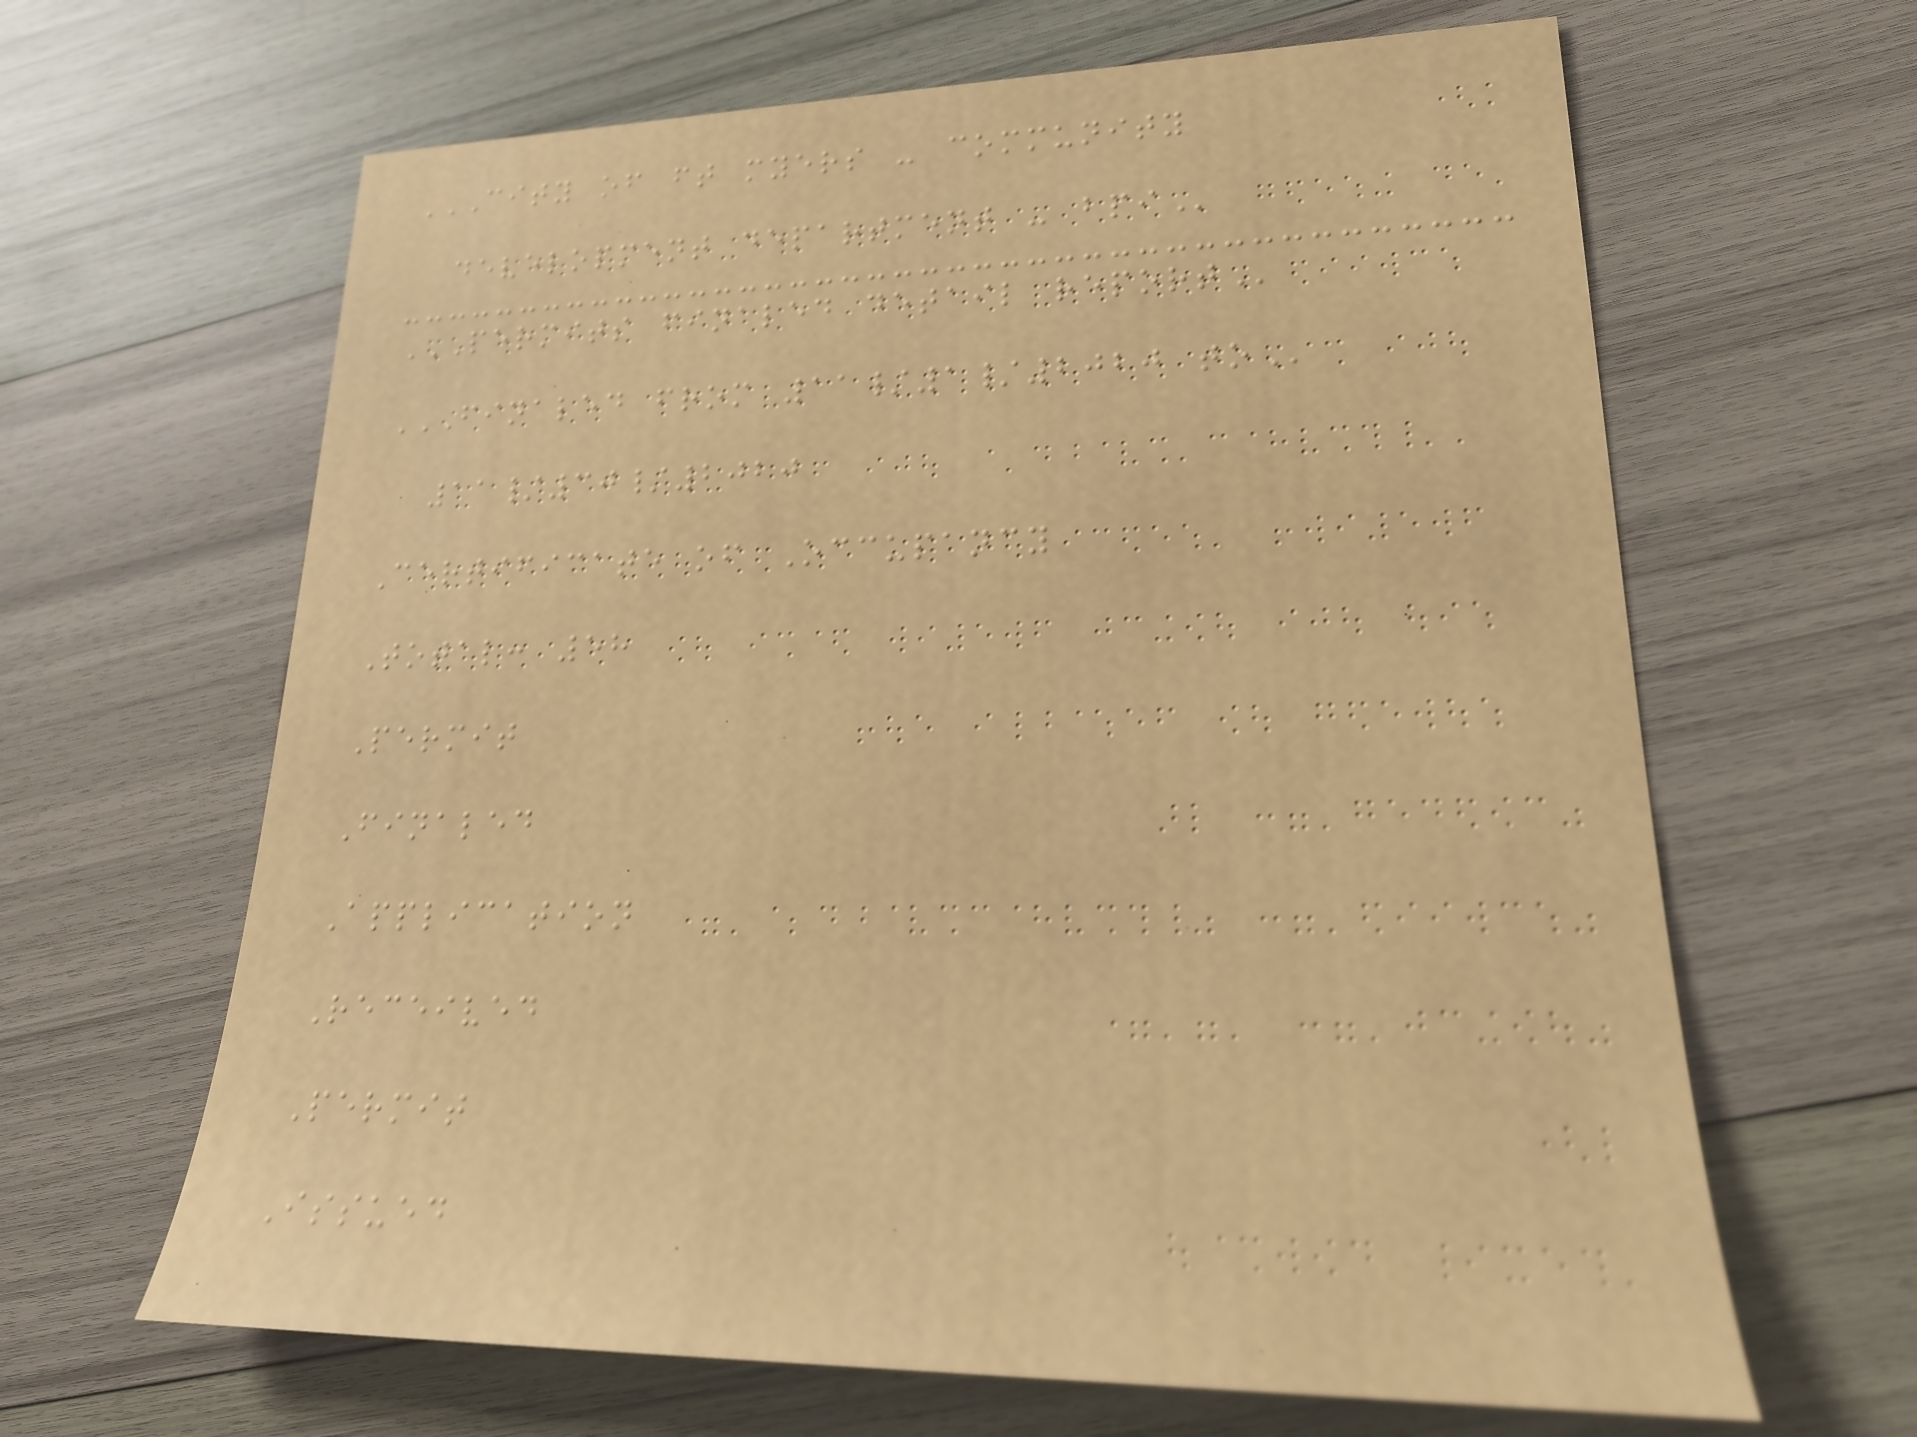CITY OF FT MYERS - COMMUNITY
DEVELOPMENT DEPARTMENT - BPI
PERMITS FINALED DETAIL REPORT
FINALED FROM 11/1/2020 TO
11/30/2020
Certificate of Occupancy
Total: 58
Permit
Finaled
Application
Received
Permit
Issued
